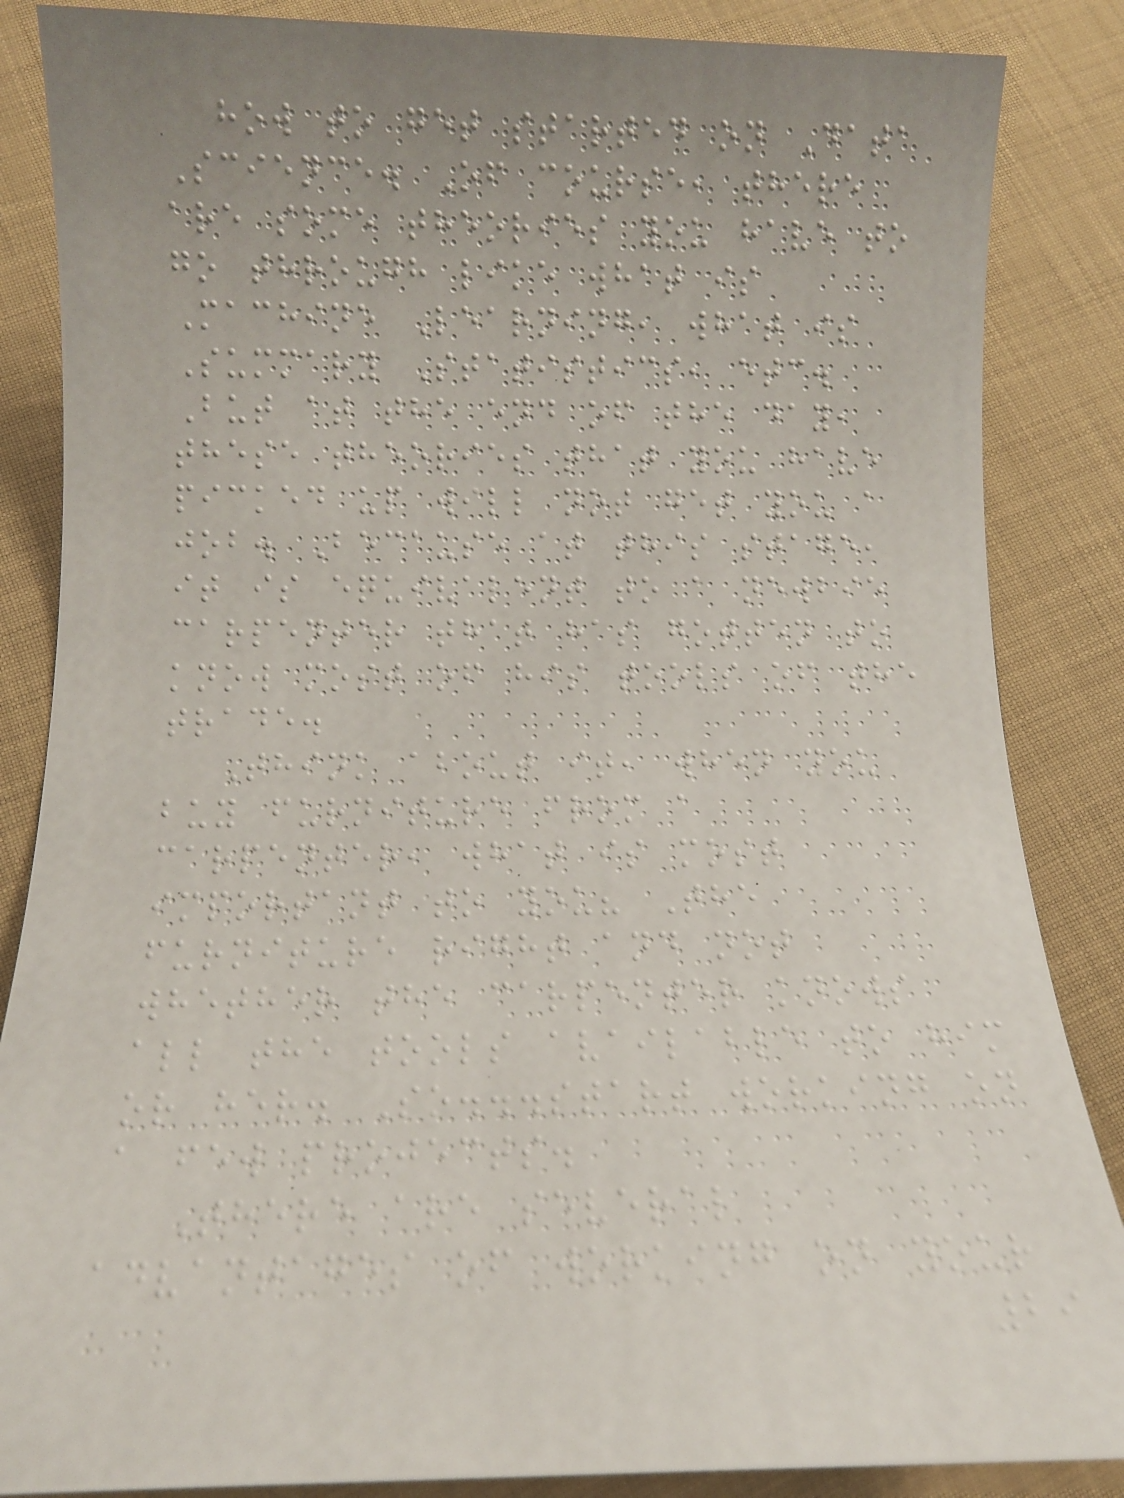how to get started on Data
Science. Of course, there
are some theories you have to
go through like what is
Machine Learning, what is
Summary Statistics, etc.
But at the end of the day,
these theories that you have
picked up will not get you a
job. Because at this stage,
it is equivalent to a newbie
carpenter that has gotten to
know most of his tools of the
trade.
Think about it, when you
buy furniture from a
carpenter, what is most
important to you? The
furniture right and not
whether the carpenter knows
all the tools available to him
or her. So...start working on
a few projects.
There are several
advantages of working on your
29
